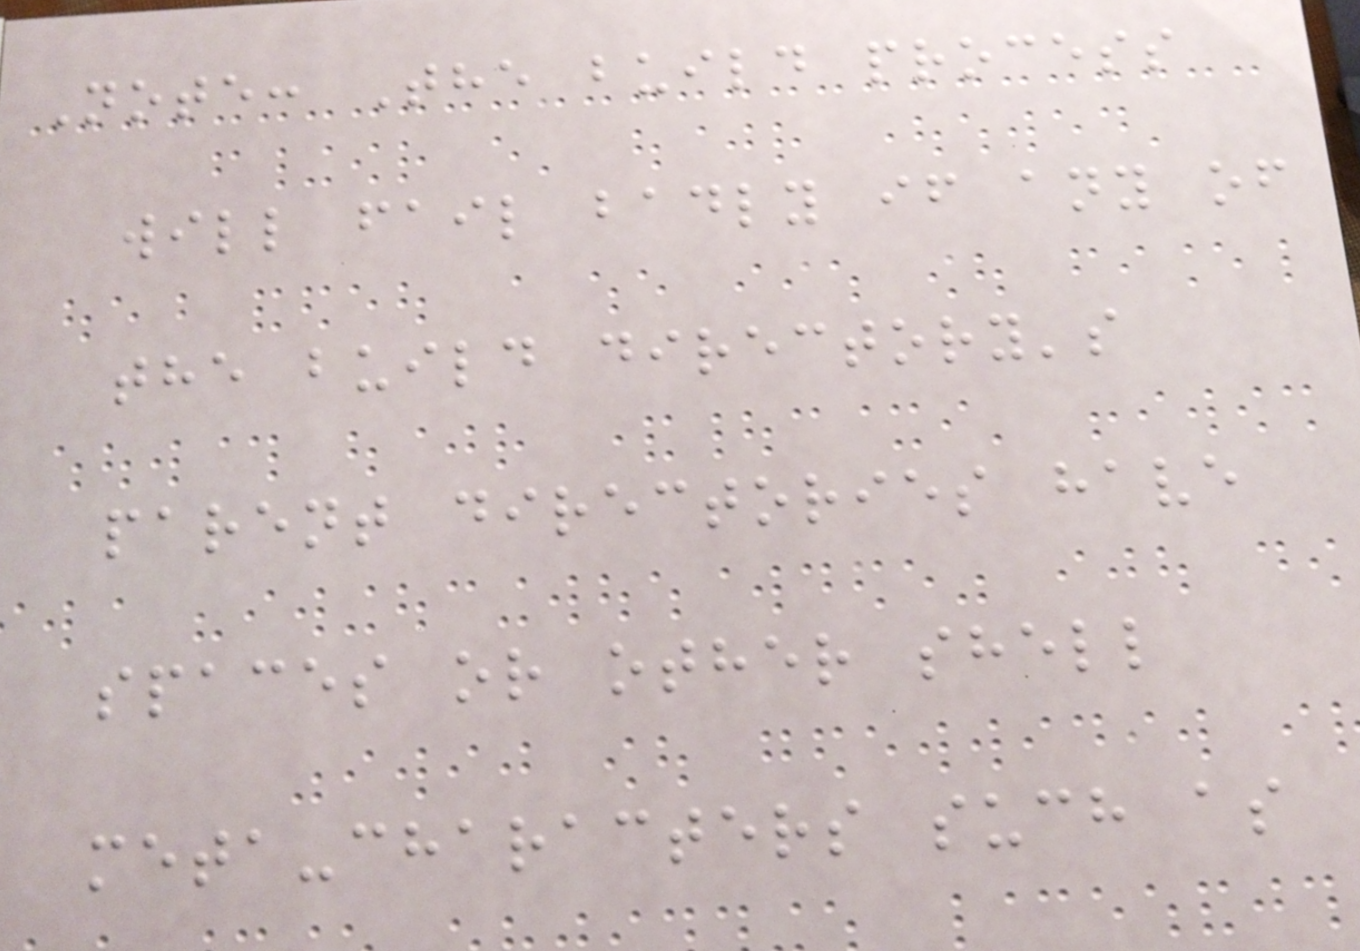Note: The build process
will fail badly if any of
the build directory's
parent directories have
spaces or other shell
meta-characters such as
